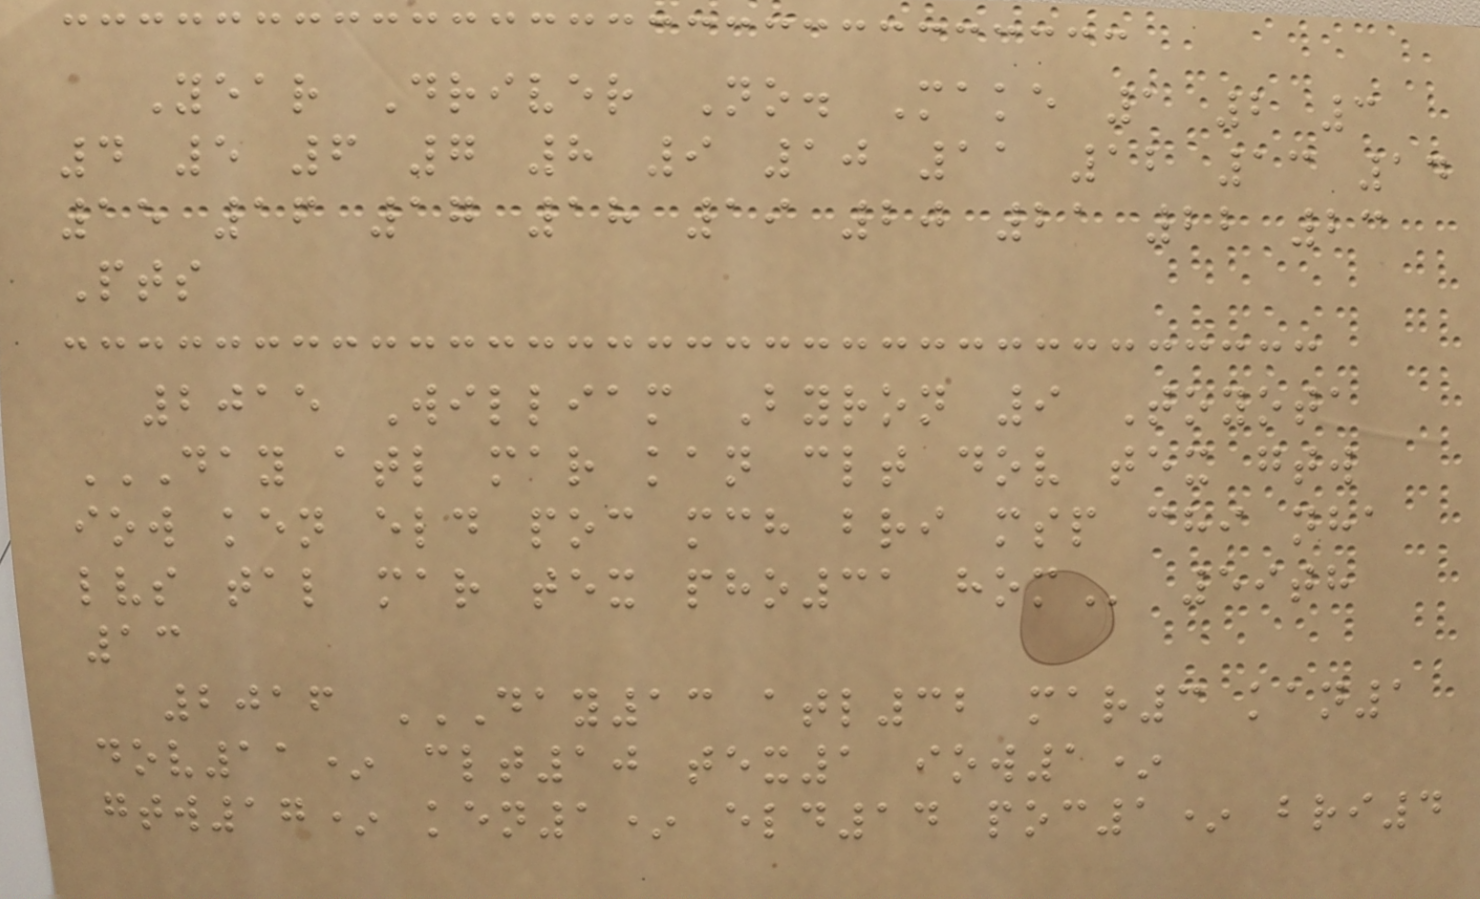Year Driver No. Make 1 2 3
4 5 6 7 8 9 10 11 12 13 14
15 16 17 18 19 20 21 22 23
Pts
2015 William Byron 9 Toyota
DAY ATL MAR KAN CLT DOV TEX GTW
IOW KEN ELD POC MCH BRI MSP CHI NHA
LVS TAL MAR TEX PHO31 HOM 59th
13
2016 DAY13 ATL32 MAR3 KAN1
DOV11* CLT10 TEX1 IOW1*
GTW17* KEN1* ELD14 POC1* BRI4
